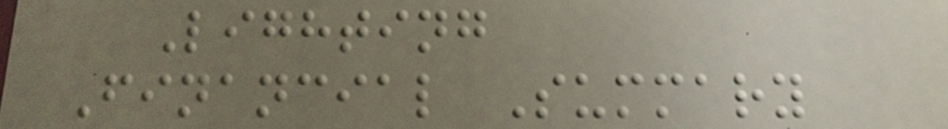Lighting
Financial Summary
